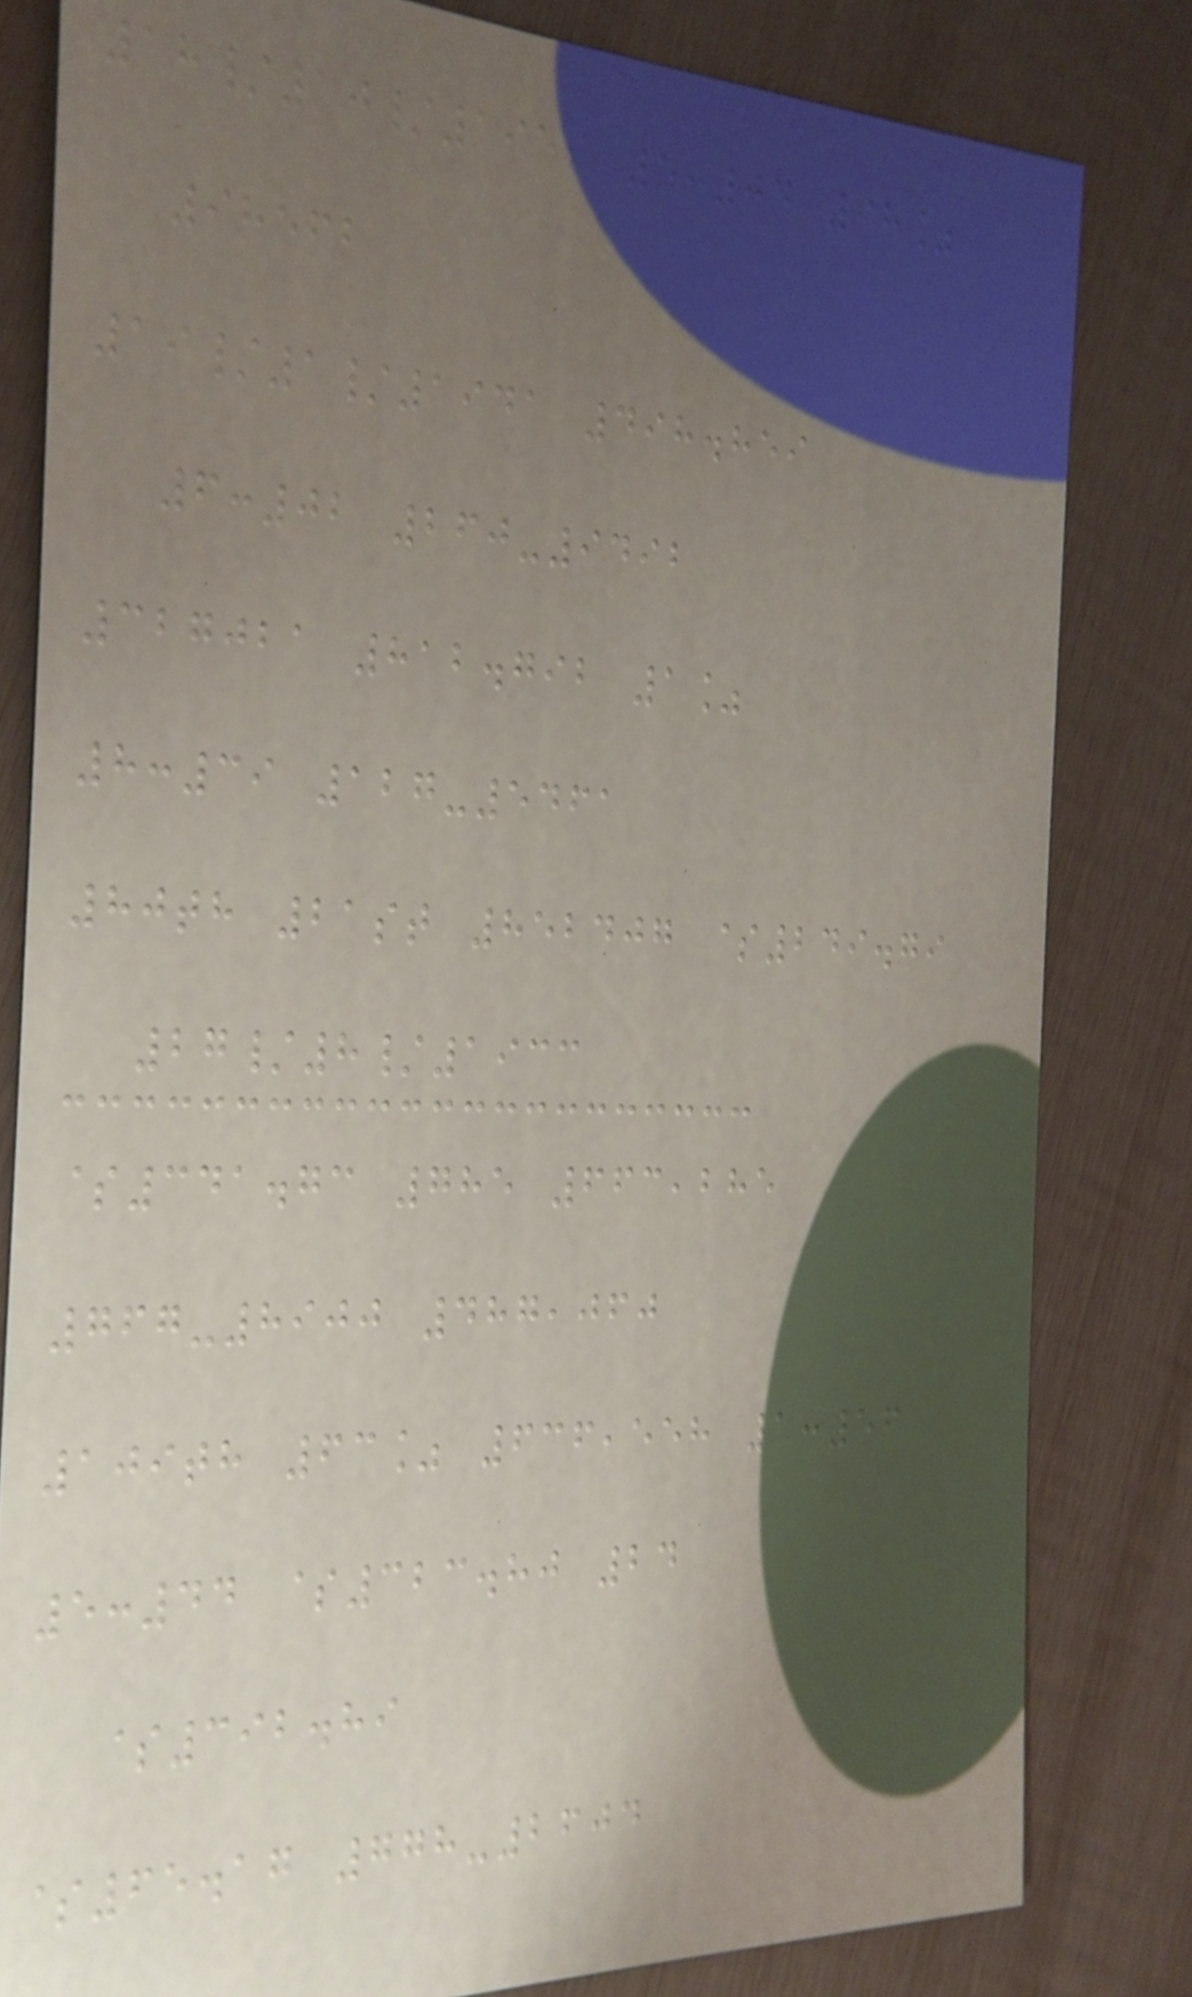18/10/1959 5:04 98%
98562
19/1/1941 498.859
6:02 260-9492
327021 812.792 1%
8:39 127-5461
80th 21st 852407 $249.79
27/8/1933
$341.73 785 663,285
767-8900 487,060
109th 63% 636,558 1:56
5:44 $323.80 24
$392.89
$65.17 778-2604
